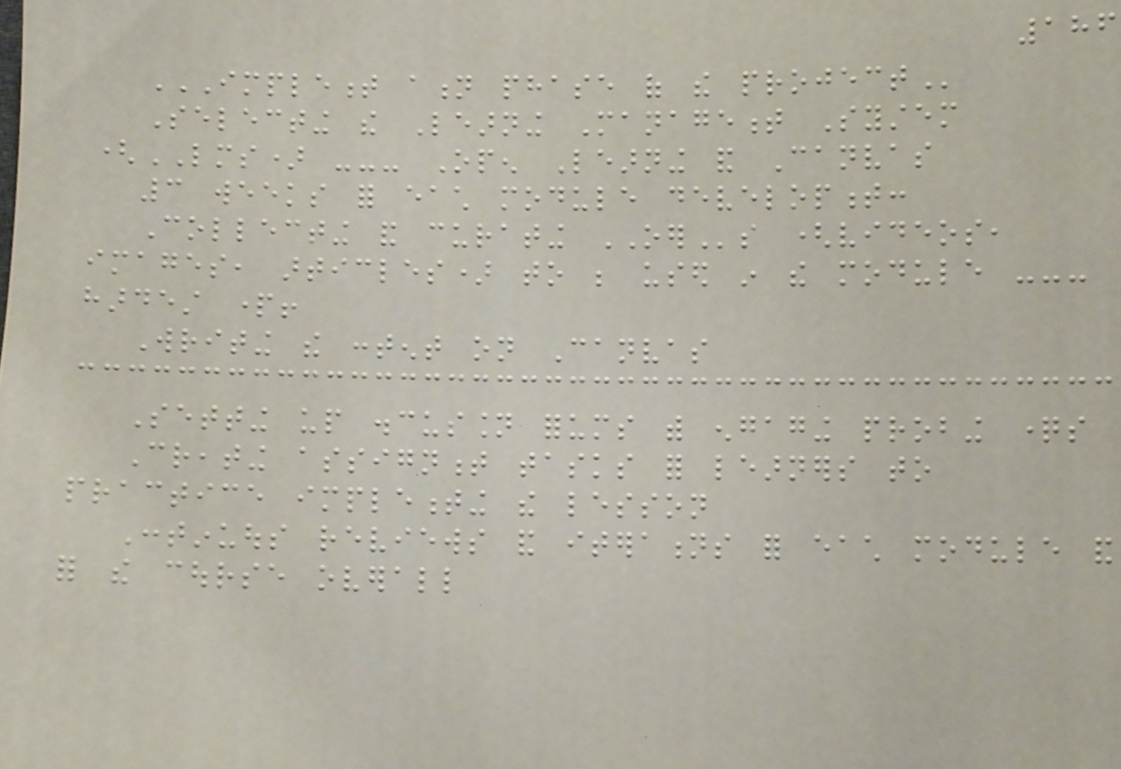186
IMPLEMENT ATION PHASE OF THE PROJECT
Selecting the Learning Management System
(LMS) --- Open Learning and Canvas
3 weeks for each module development:
Collecting and curating OERs (videos,
images, articles) to be used in the module ---
hardest part!
Writing the content on Canvas
Setting up discussion forums with engaging probing questions
Creating assignment tasks for learners to
practice implementing the lesson
Continuous reviews and iterations for each module and
for the course overall
